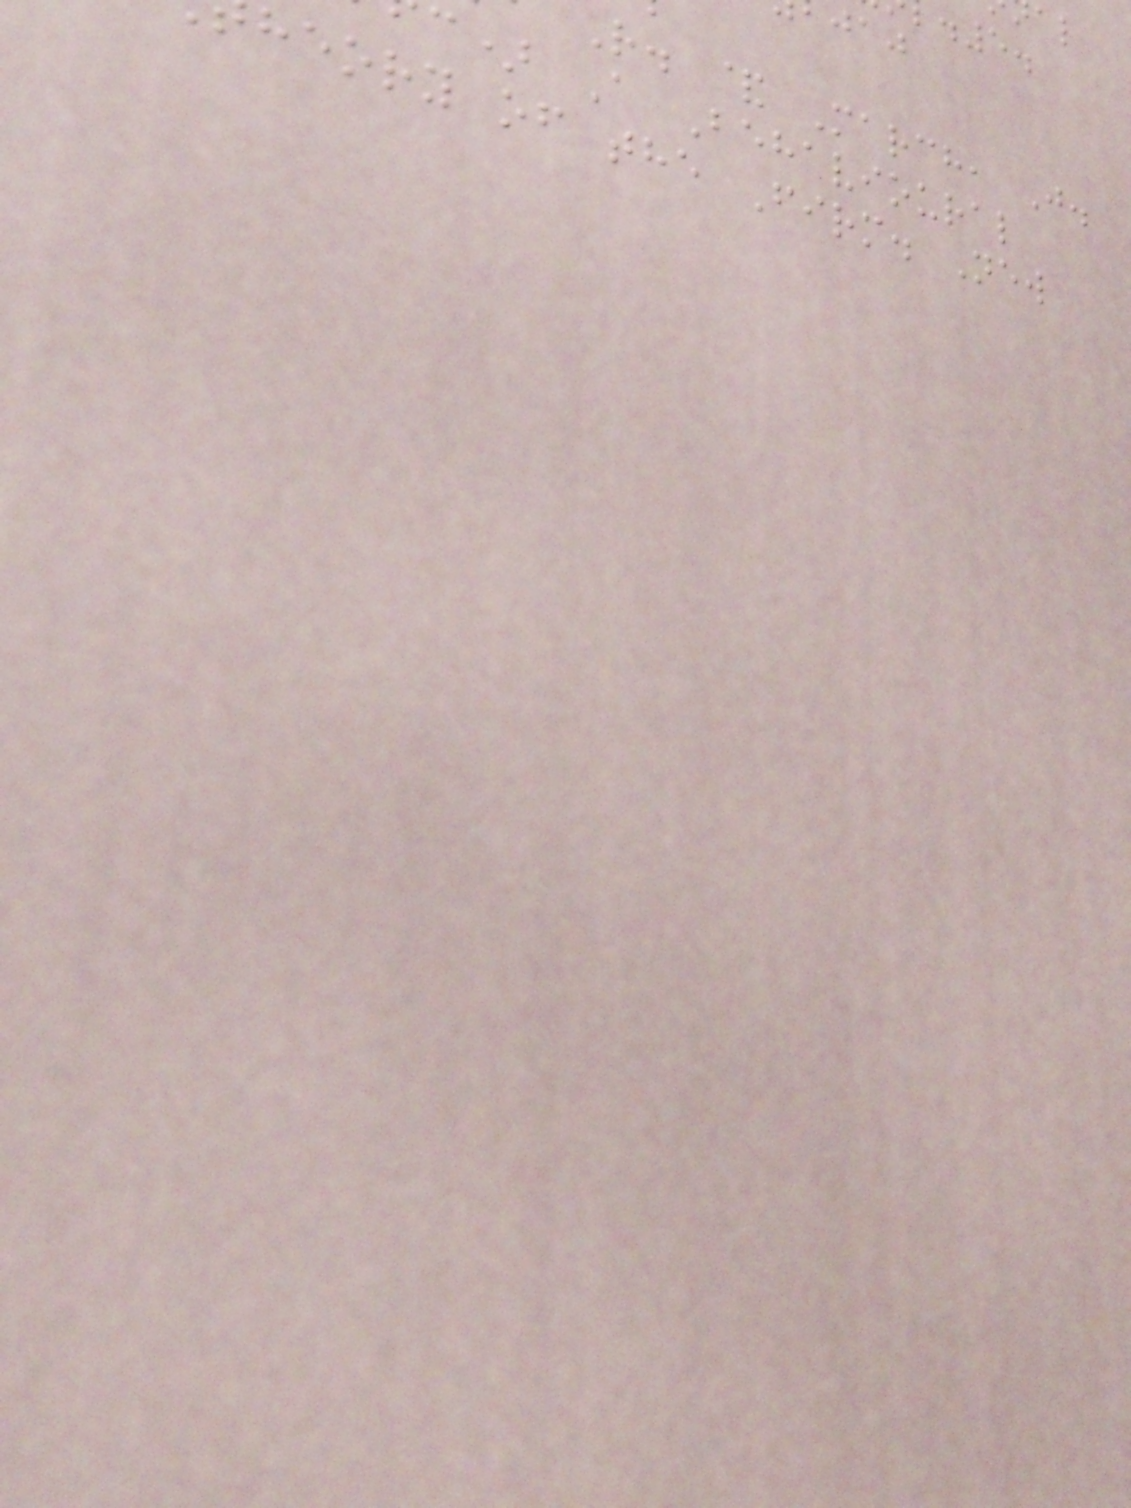R. & March, J.
c) A Behavioural
heory of the Firm. New
